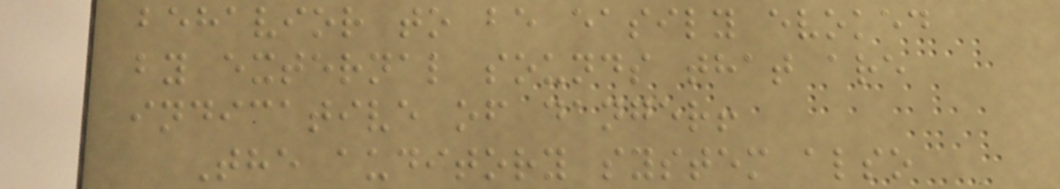behavior to be easily evoked
by external sounds that are
indicative of danger!
The auditory system also
